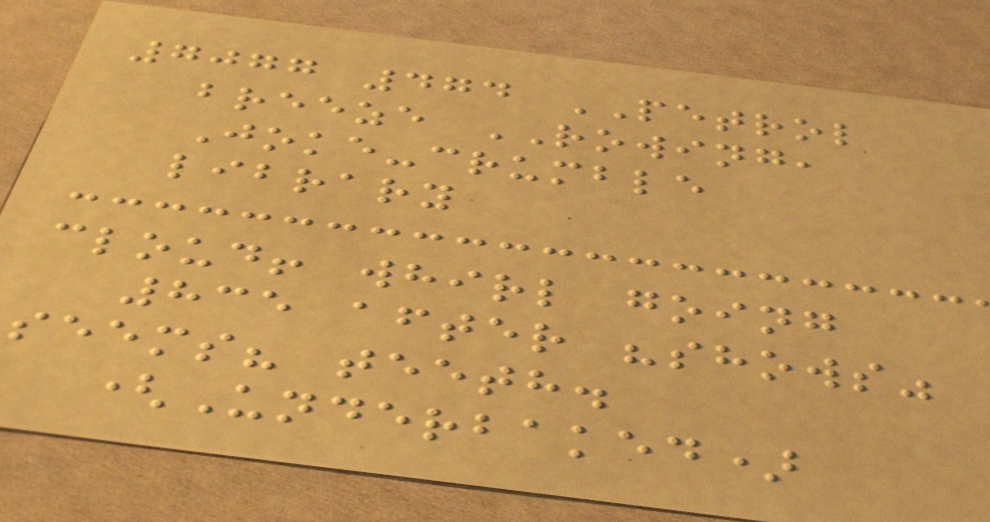7077 474 PETROL
breeze ROWING,
Joke-crumble
library
cloud! whirl going
835 after "shows"
seems? teeth.
(Underbaked)
